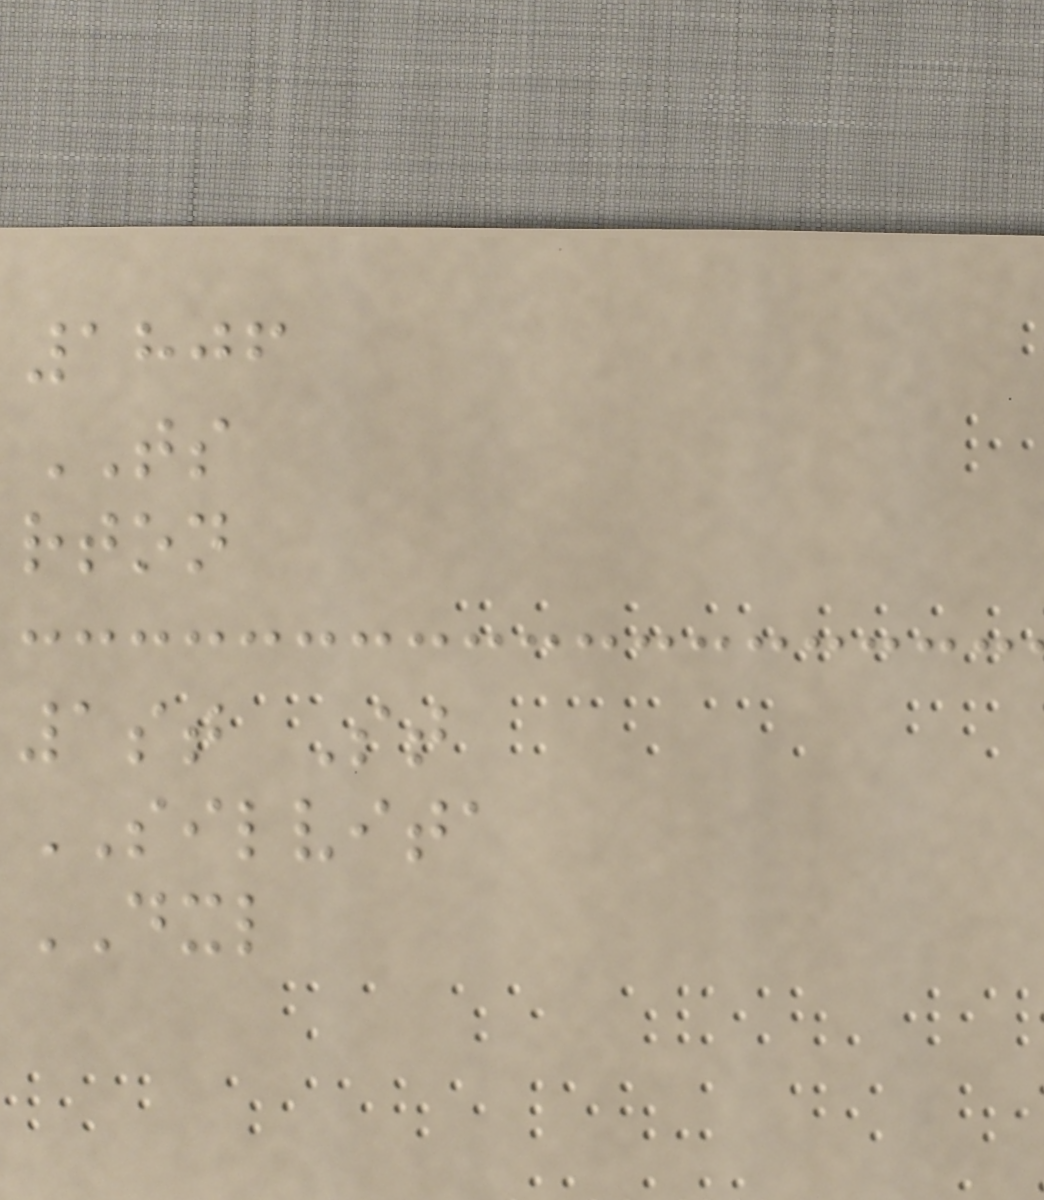1806
TS
rton
1st St
SILVITA
DXL
